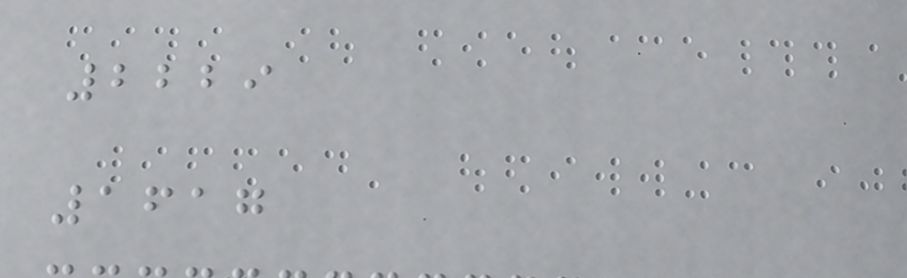2229
1617
